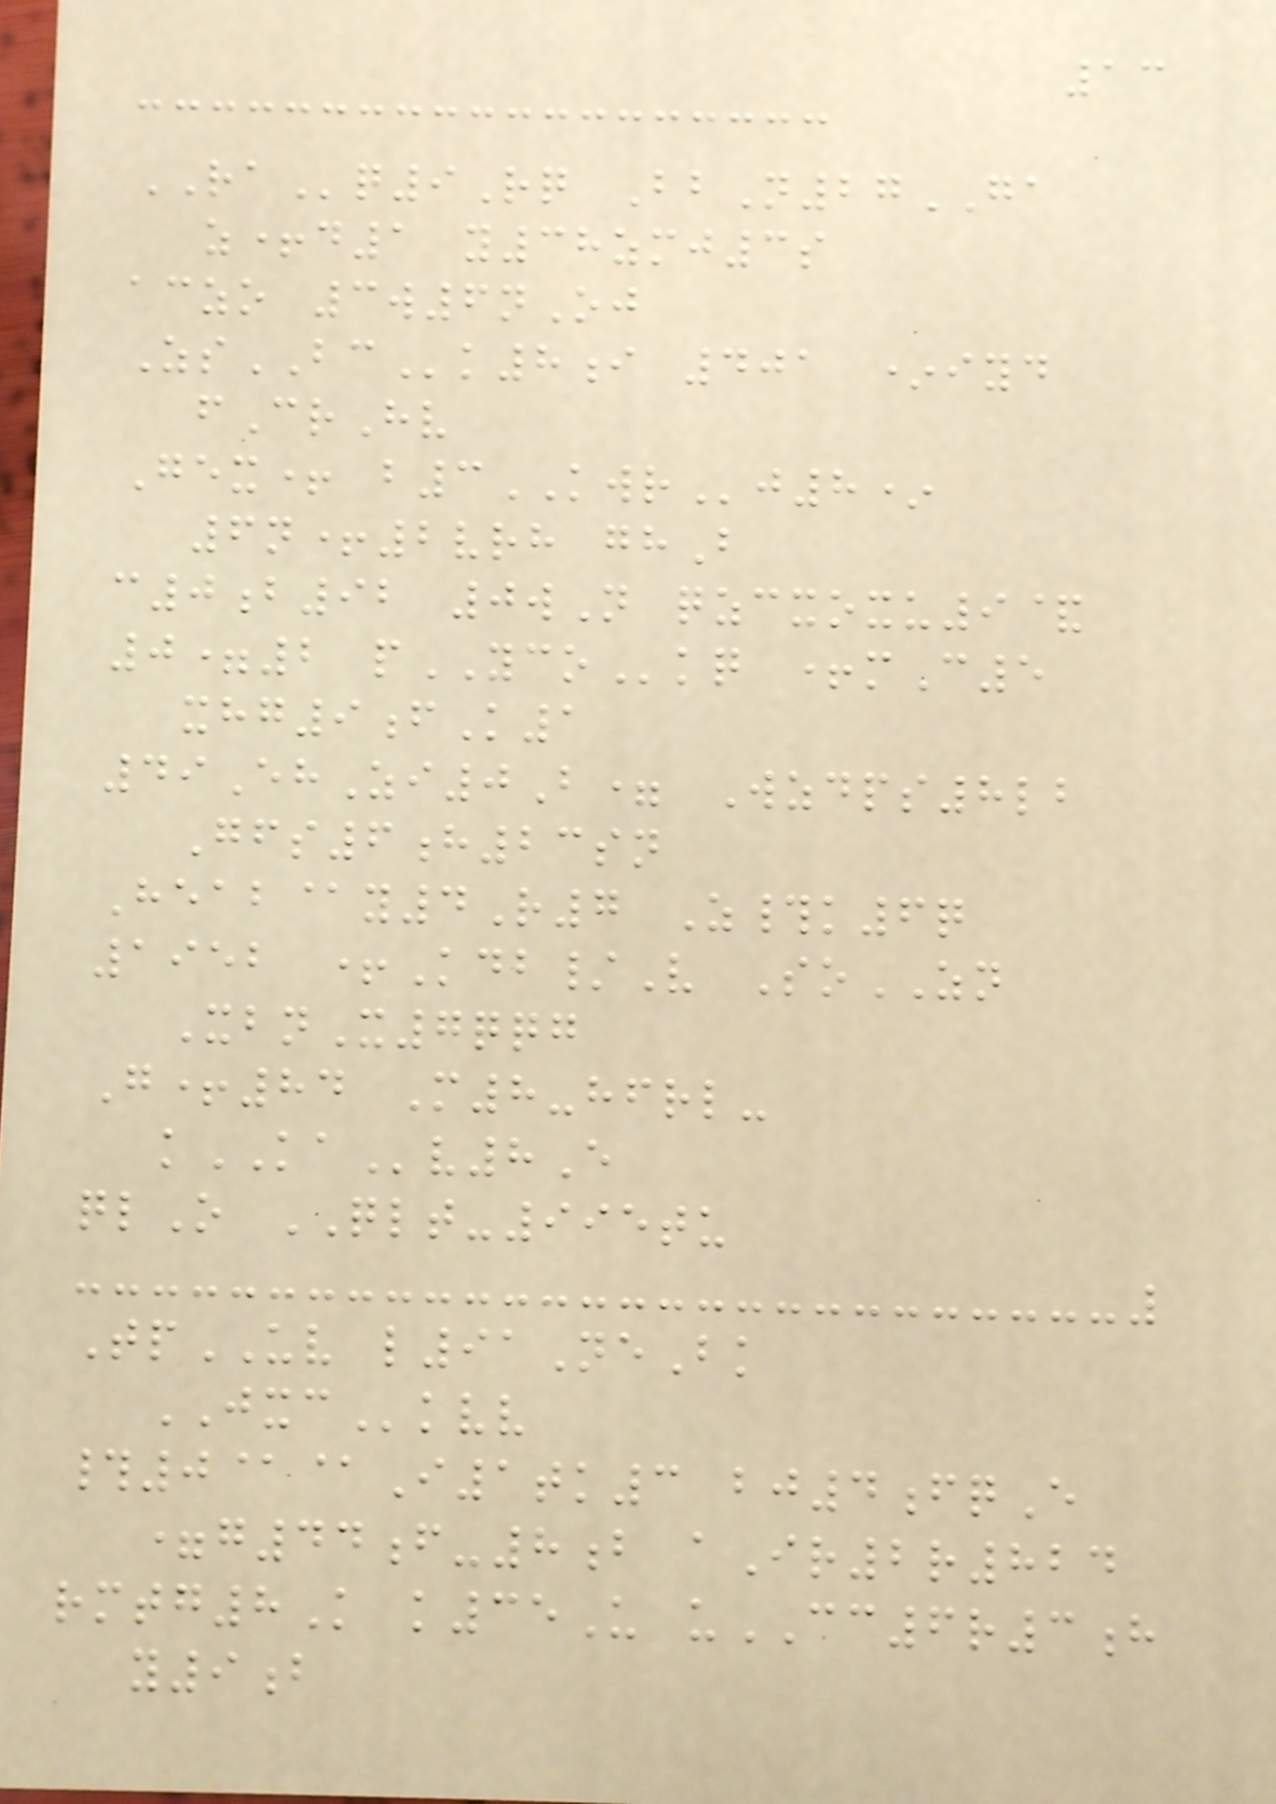13
RAq9Rq BbN27GA
z+d1 y38zmj3s
aczo 3w6nOj
ZsBCk8i 401 *iyd
fCrHv
Gex+ b3KWRj8*
6n+2vrh ghB
c0b92 0wN qzcxoxu9&
0=2 pYCOkq +mC5
xhg9fK1
49EhZi0B= Wzdps8lb
Gfs6h23sn
Heab@y4R7 Z#k6q
1952 +Kdb/V SoZN
XbnX7qqg
G+84 M8-hfrl-
kKAv8E
qlO QLT-995tu
TpUV l91NeBk
JXCkvv
#0@@I1tk3 bj4fqE
=g44f-8b aIr2r824
rmtg8K k35U uCC6r3h
y9b
